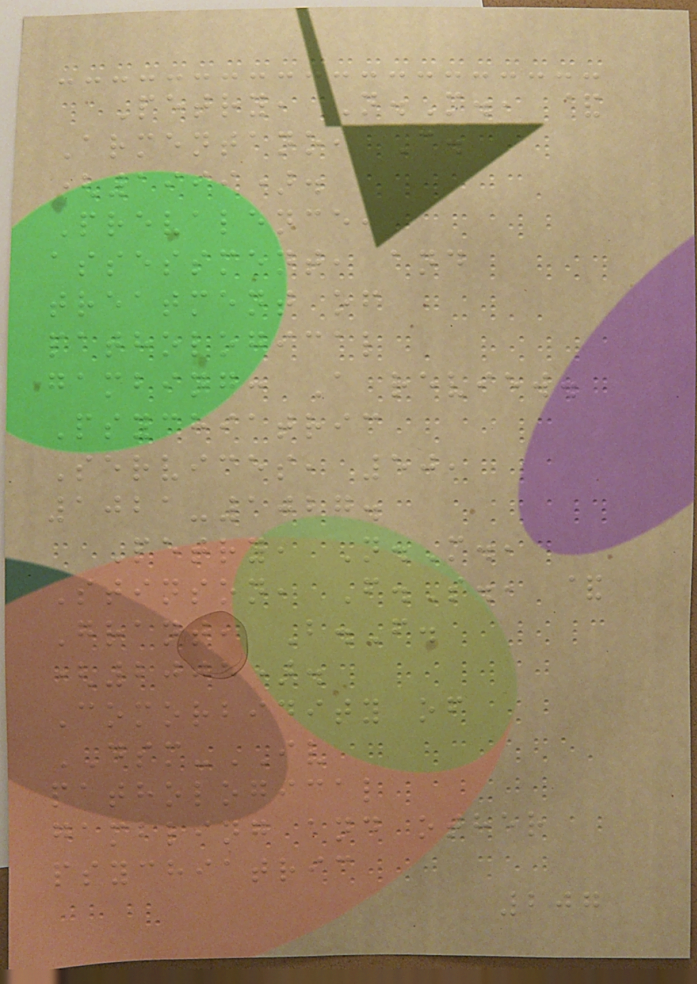Petry, N.M., &
Armentano, C.
(1999).
Prevalence,
assessment, and
treatment of
pathological
gambing: A review.
Psychiatric
Services, 50,
1021-1027.
Petry, N.M.,
Stinson, F.S., &
Grant, B.F.
(2005).
Comorbidity of
DSM-IV
pathological
gambling and other
psychiatric
207
